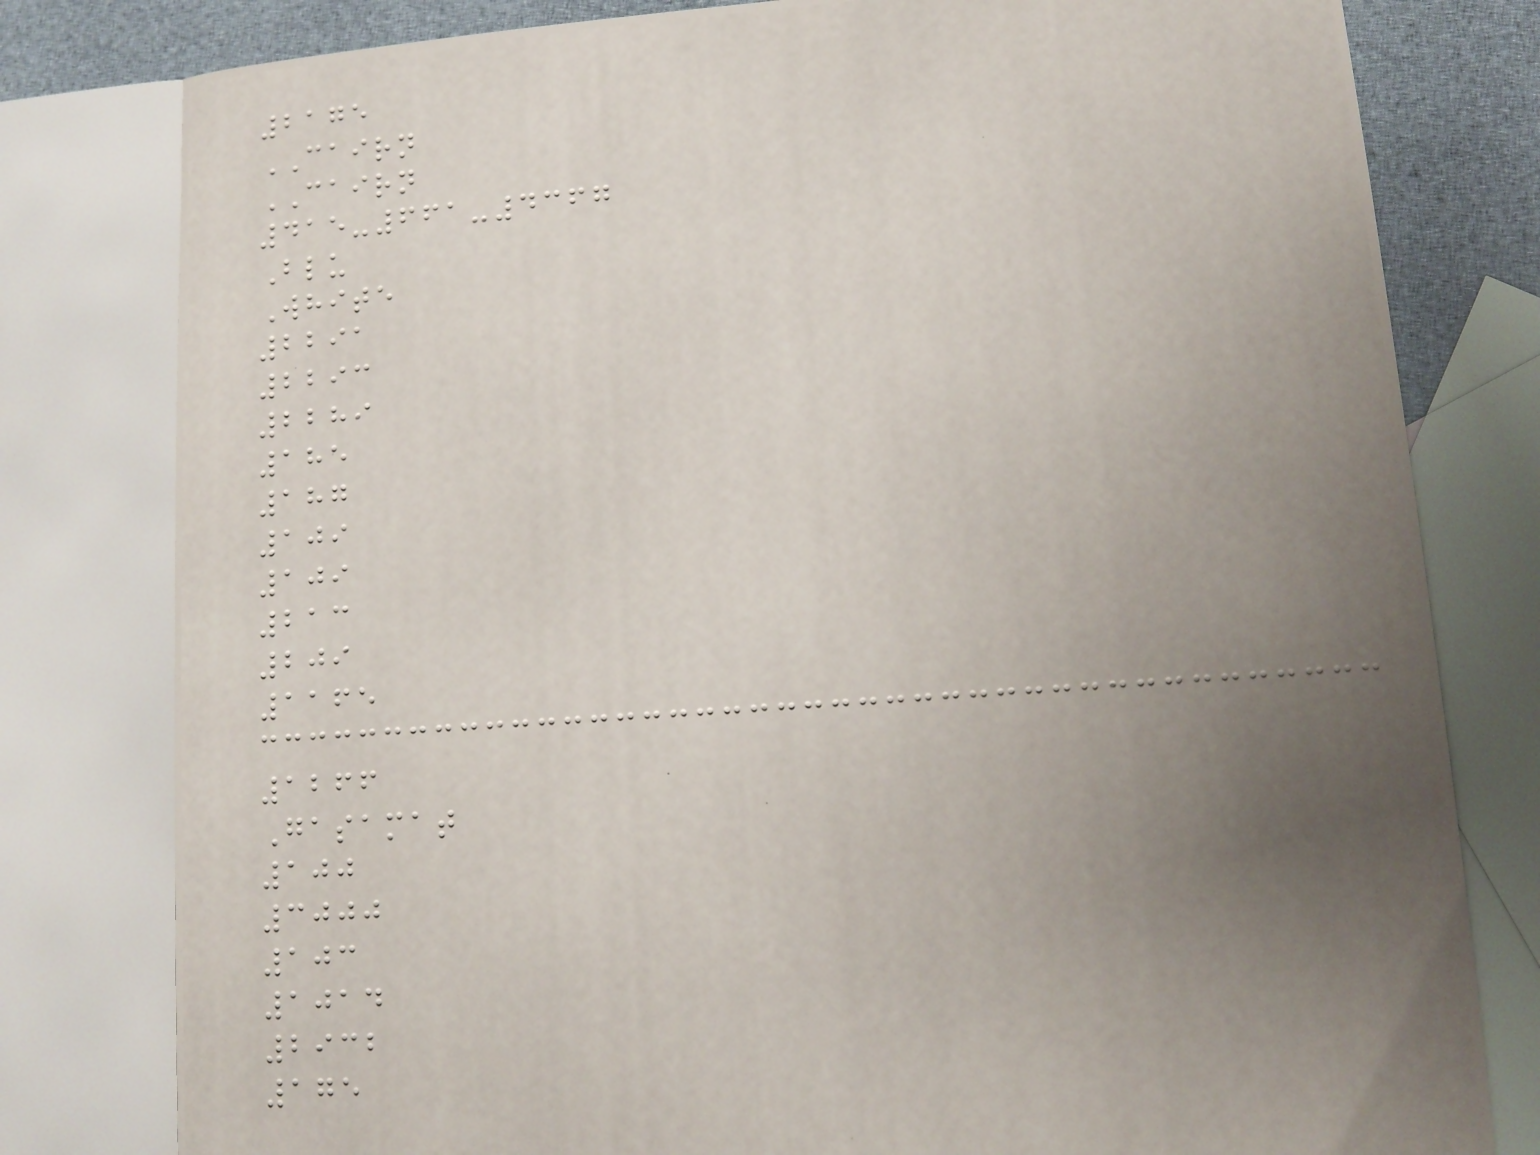2175
CAIRN
CAIRN
415-661-4367
Blu
White
2291
2293
2289
185
187
109
109
213
209
1165
1266
Gasamat
100
3000
103
1014
2932
175
